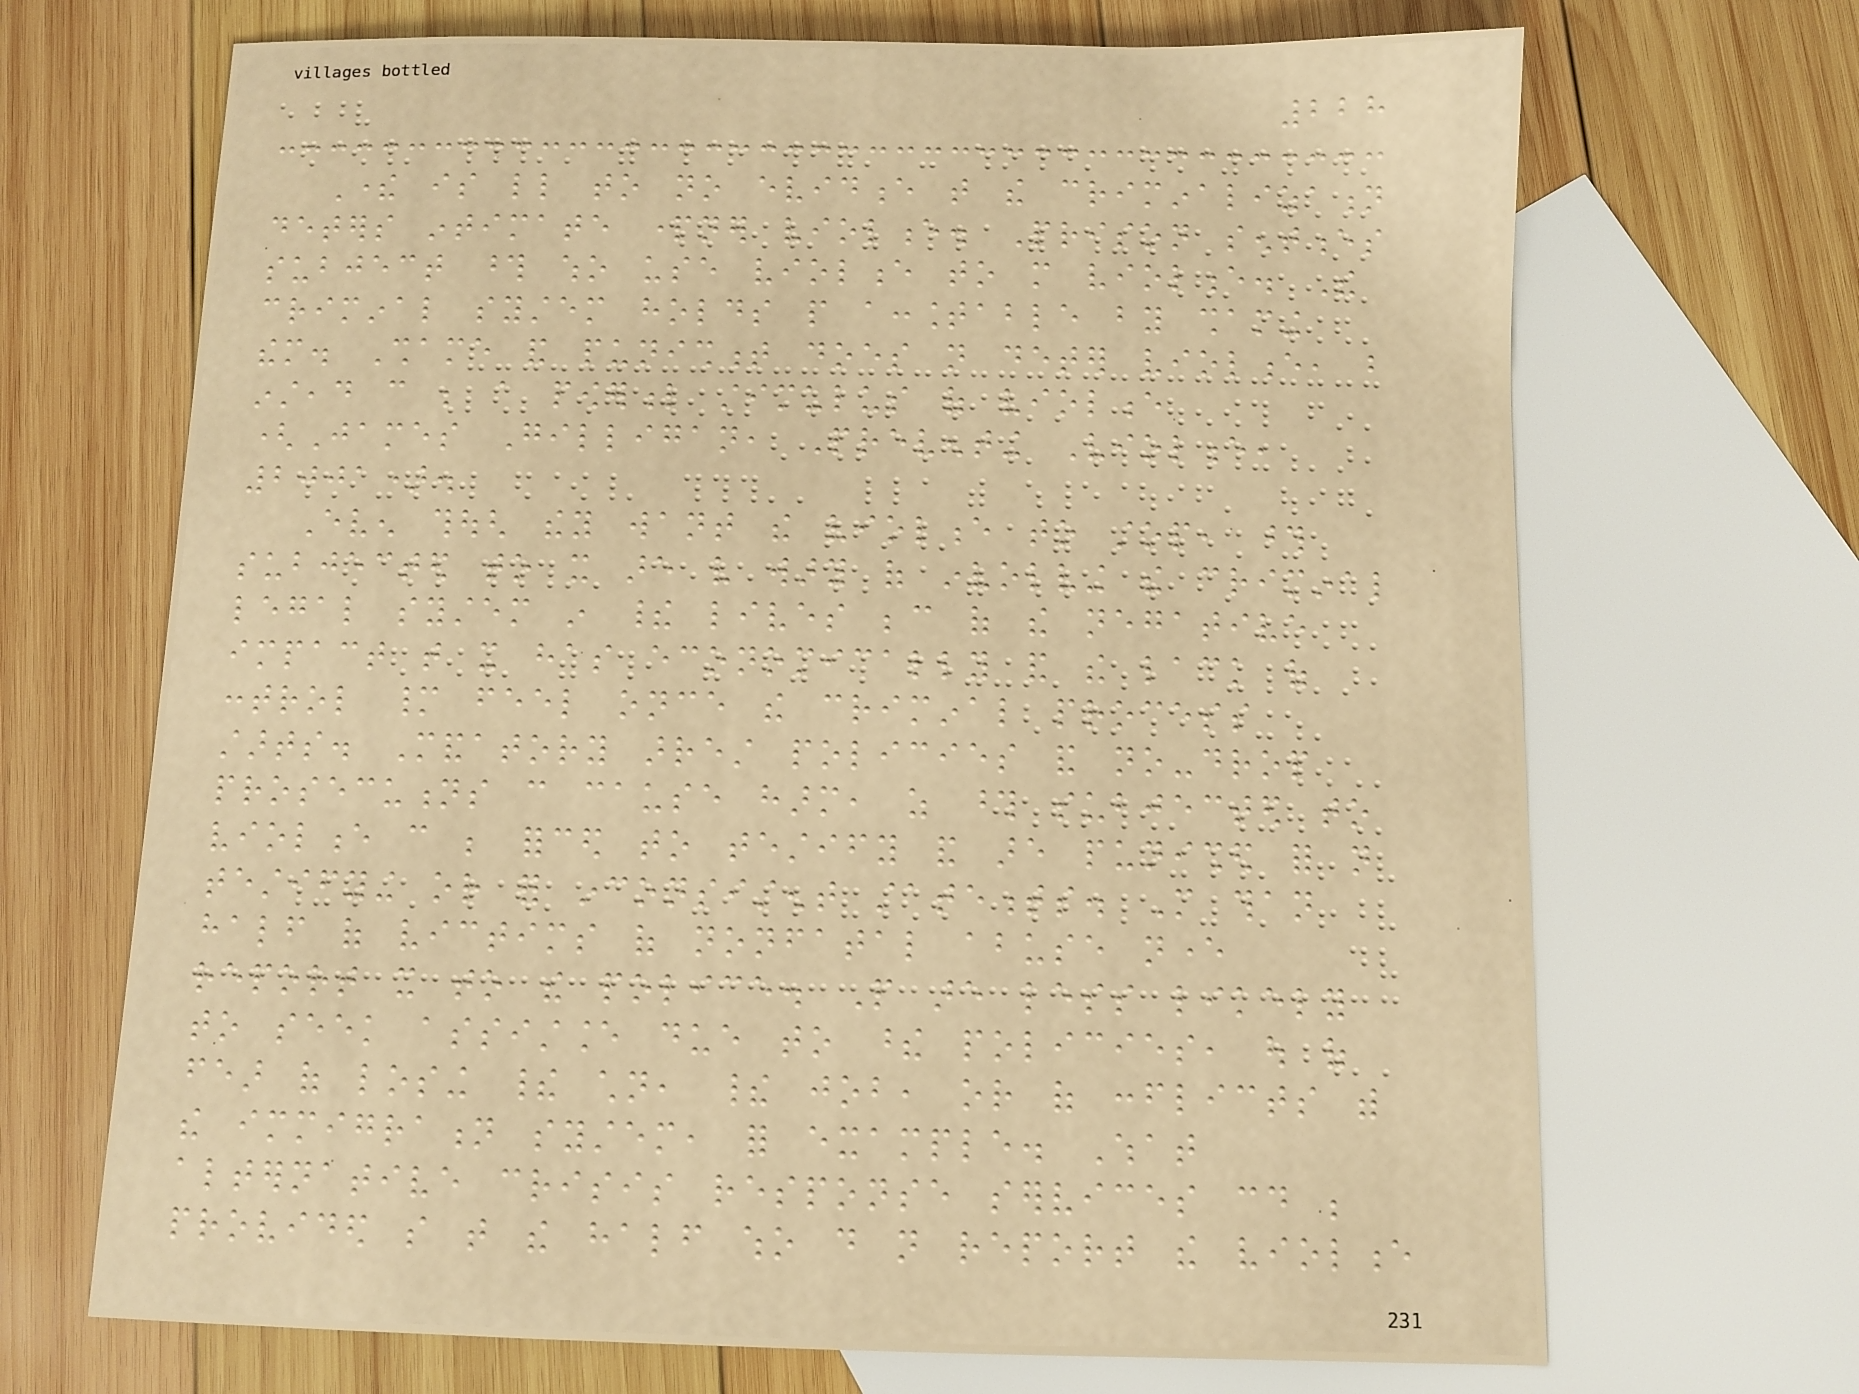228
There is little to no evidence that the criminalization
deters intimate partner violence. Prison sentences
subject those who use violence to more violence. The
criminal system holds people accountable by shaming
them. Shame and punishment does not deter violence, but
instead can be a powerful stimulus of violence
(James Gilligan, Preventing Violence,
2001).
Even though they want the violence to stop, those
subjected to it are very wary of involving the criminal
legal system in their lives because of the negative
impact that it has economically and the lack of
control many feel once the criminal process
starts. Mandatory arrest policies and no-drop
prosecutions can cause harm, as those subjected to
violence can be forced to testify and are punished for not
testifying or for inconsistent statements. More than
half of victims of nonfatal abuse never
report it to the police. People are less likely
to seek assistance due to these policies, out of
fear of losing their children, their job, or of conflicts with
the immigration system, for example. What
alternative crisis response services could be
provided so that the half who do not report the violence
